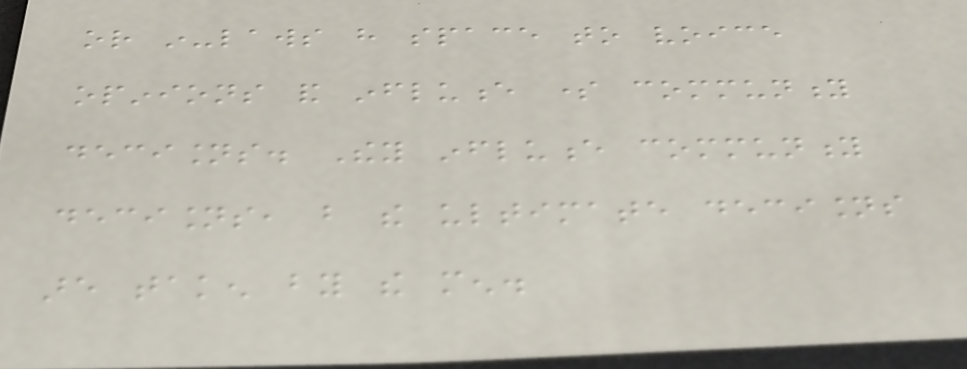or in-laws have space to voice
opinions and influence some community
decisions. They influence community
decisions, but the ultimate decisions
are taken by the men.
